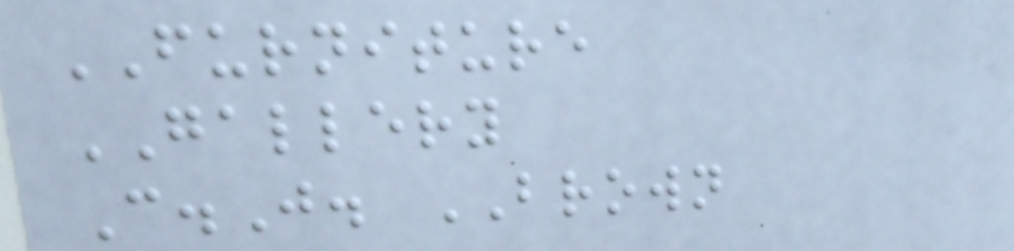FURNITURE
GALLERY
C.J. BROWN
